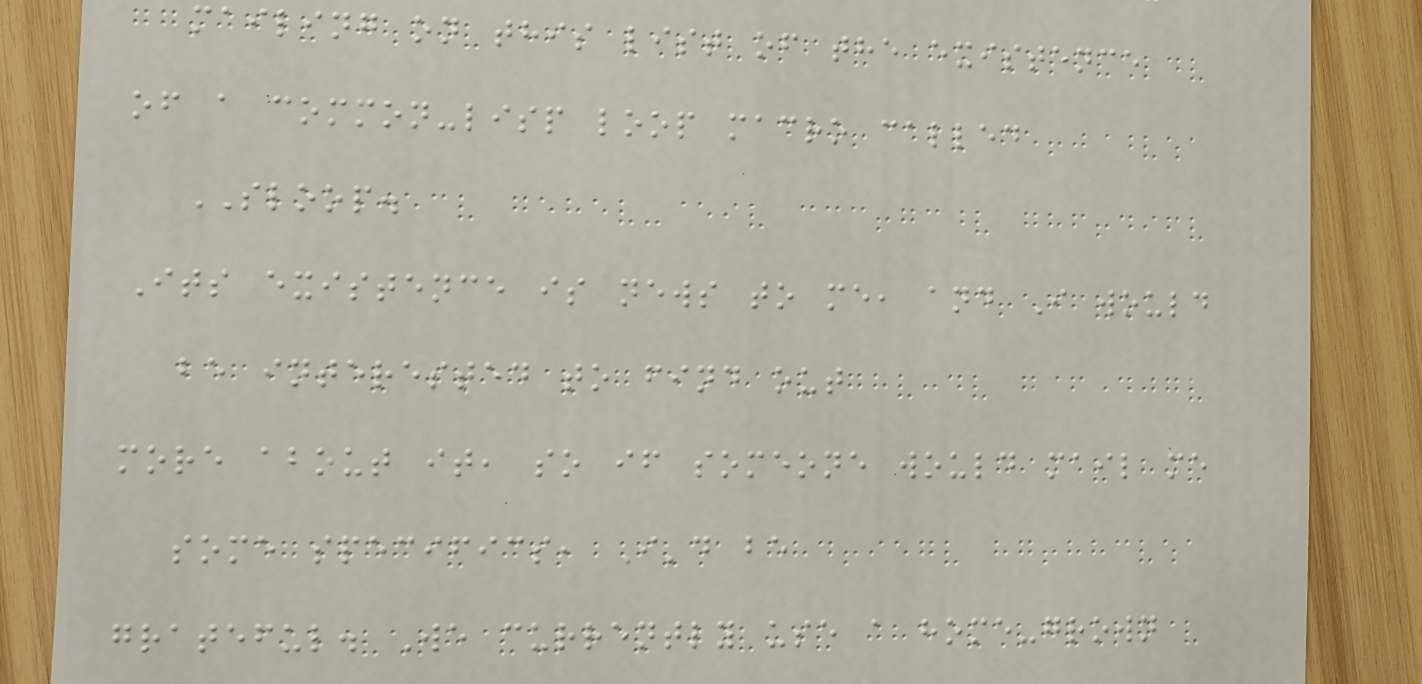mailing on this list of the existence
of a common-lisp loop macro called
SLOOP.
Its existence is news to me, and I would
be interested to find out
more about it, so if someone would mail me
some specifics, I'd be
grateful. We currently use a home-grown
